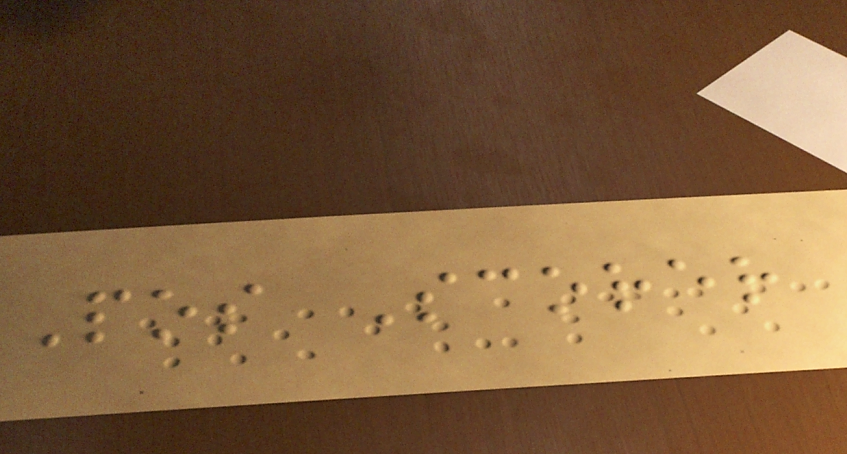Pos Scorer
